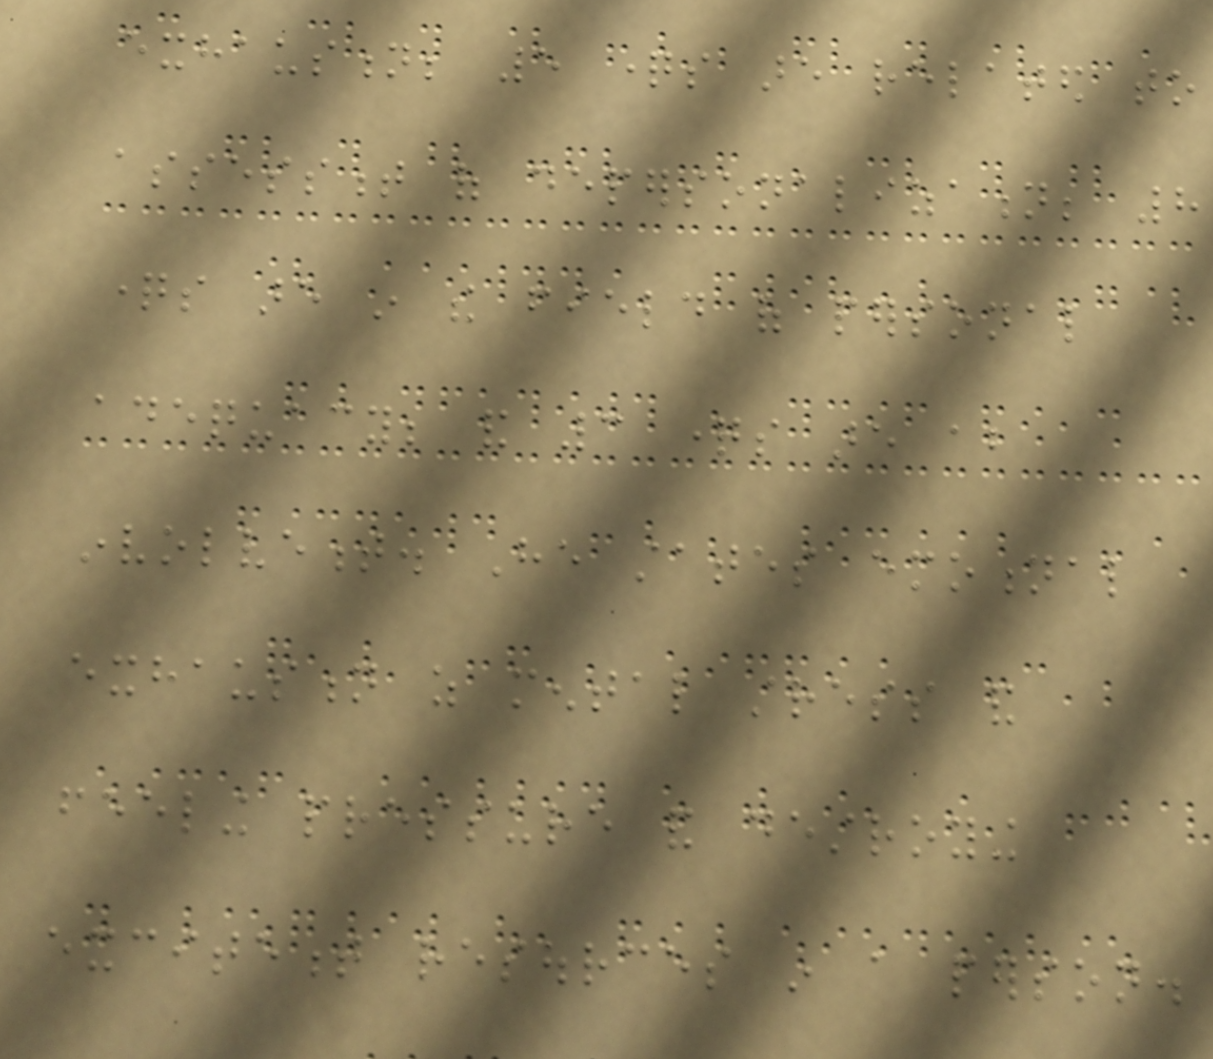exhaustion; 5 questions are related to
assessment of depersonalization; 8
questions are in the field of personal
adequacy; and 3 questions are about
involvement. He states emotional
exhaustion as mental stress and
feeling pressure and destroying
excitement resources in a person.
